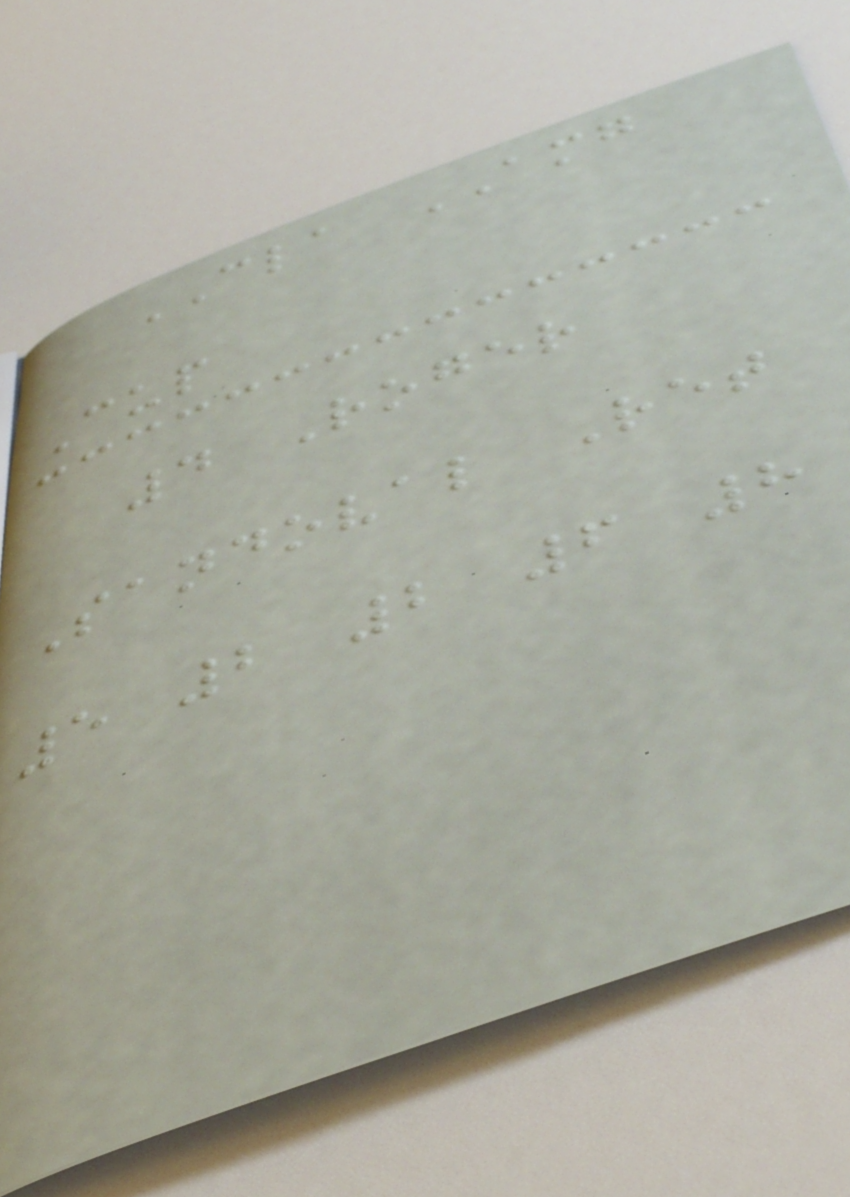CLA AMG
Cup
4 Roger
Sandoval Ret
5 2 2 6 8
